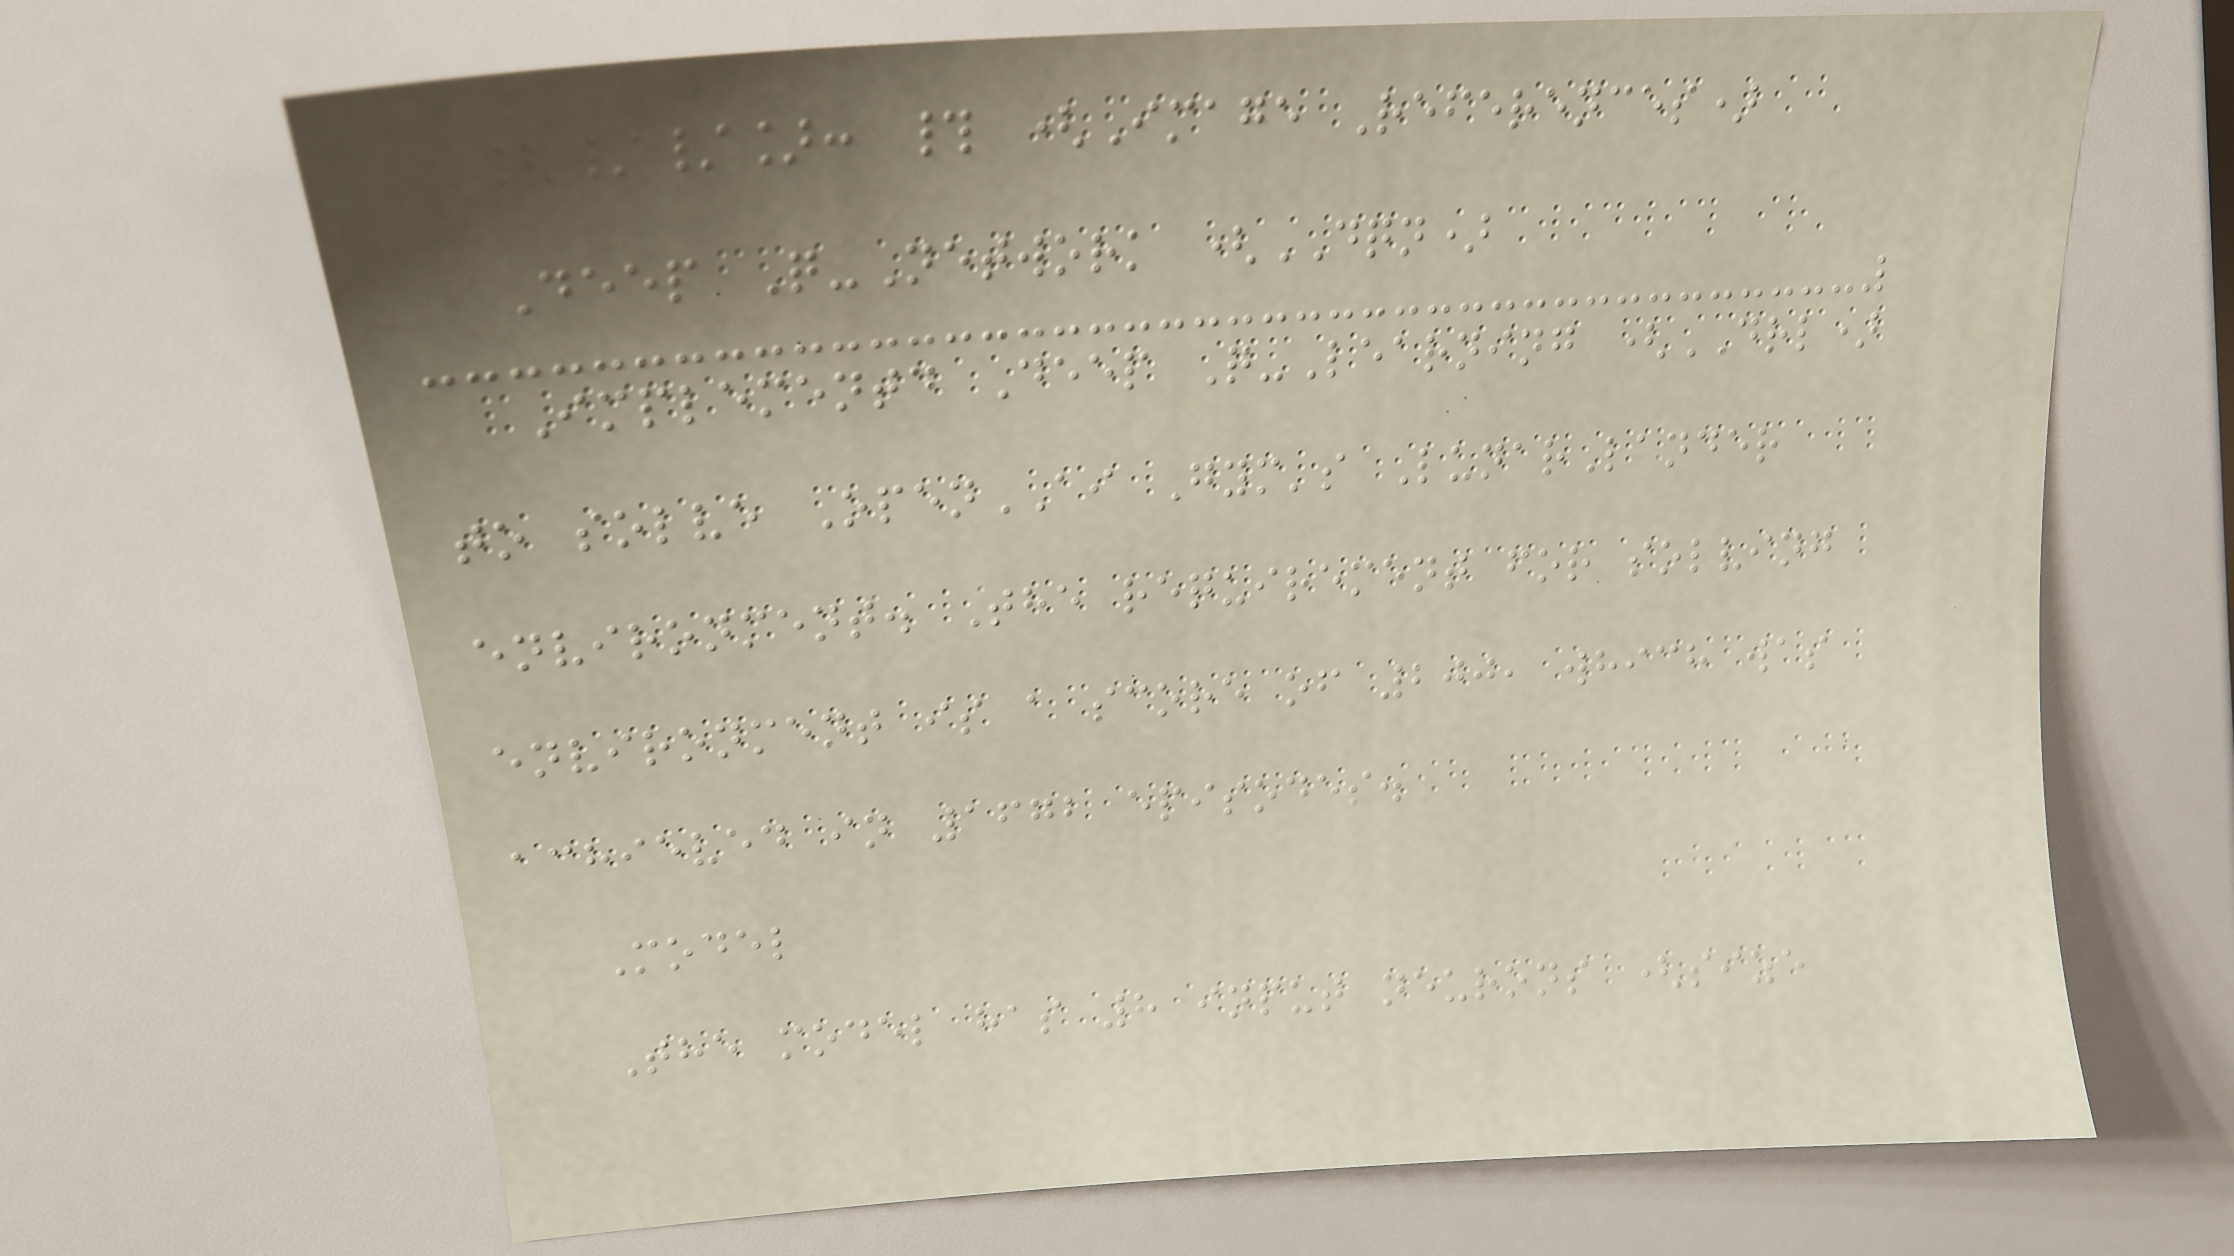[//]: # (Image References)
Deep Q-Network (DQN)
Implementd Deep Q-Learning (DRL)
to solve OpenAI Gym's LunarLander
environment. The requirement for solving
environment is a score of 200, which was
achieved in 1672 episodes.
Model
The model has 8 input neurons (size
